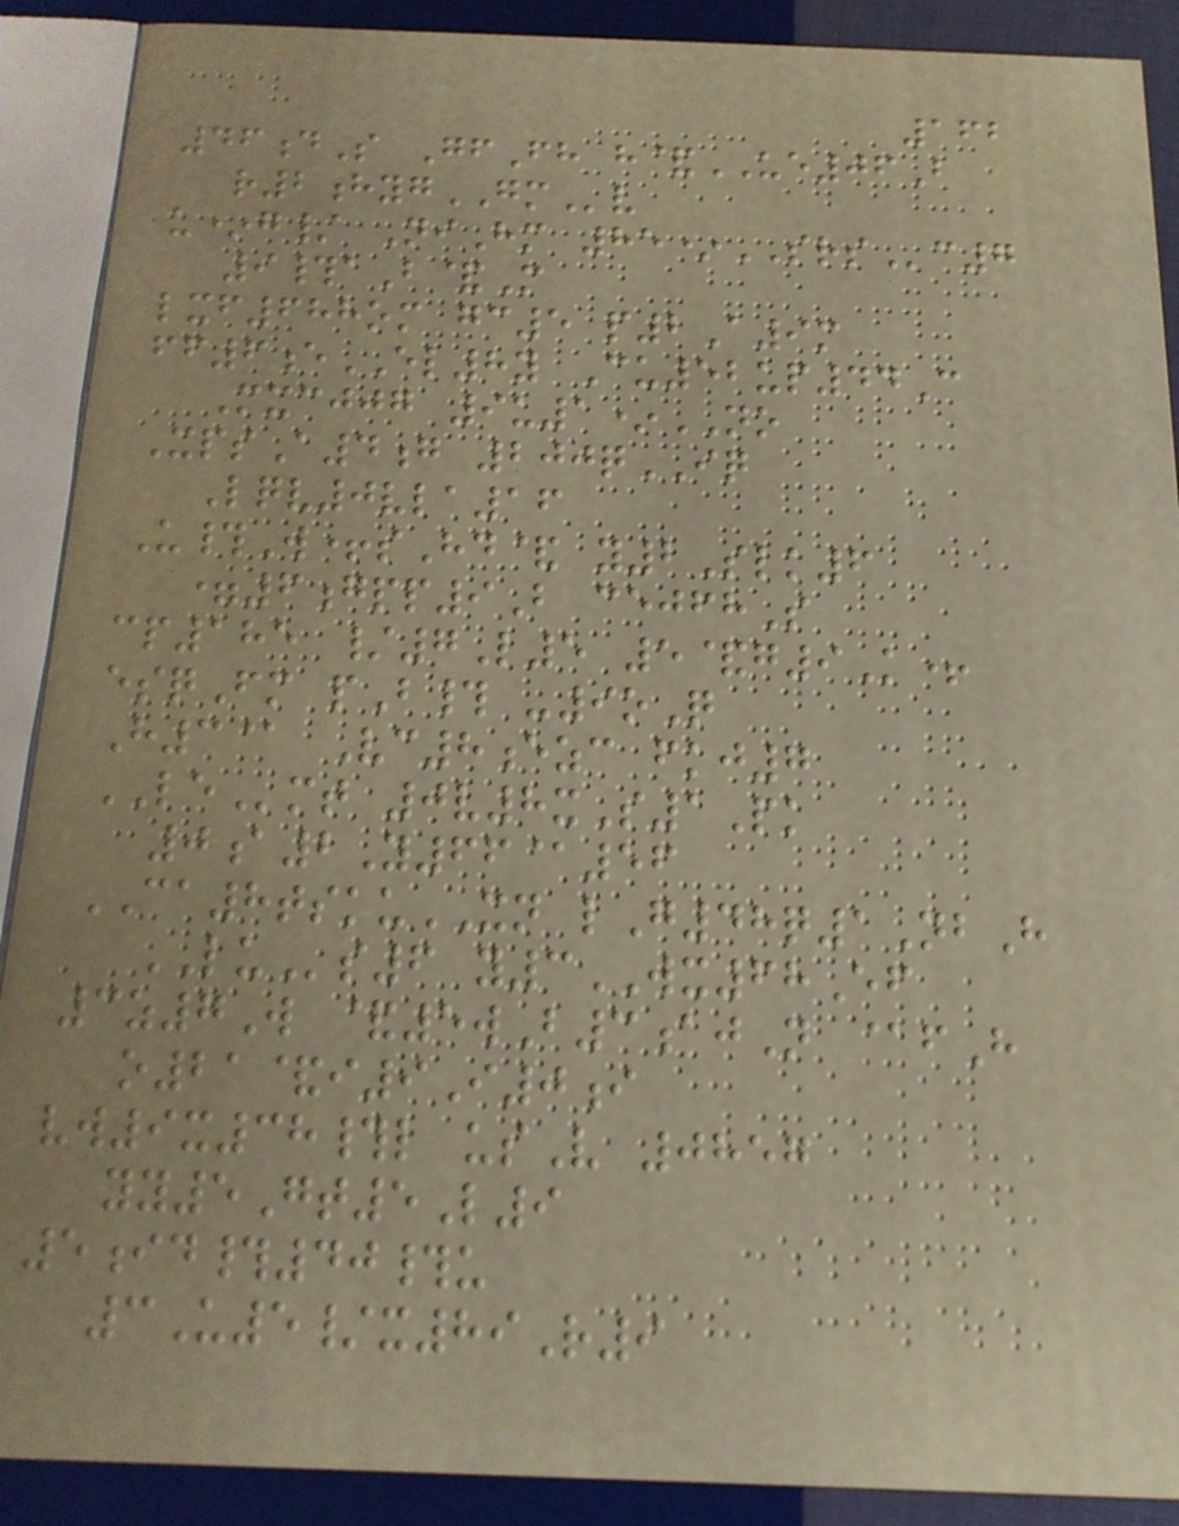162
46dS GfFh h&UE06B
r2hygGMv
u*g/ NiHm 85*SRSc7
9#aB&M
lxf688om gc5 p2A9m
ff6eEL8y Cu52up44C
Mxcjjg 9u1*NO
XpsA4g 200qIQ
Lqv0vla16
U#W+sHd& y2Slk6
=6gpp9B cejfhS
cp185 /7L5 5&g9K+
esqFm pB# -9oQ
H3@ Vc8ezc fkj7
LEmt 0v8xS1Pk
0a2Y66@56
CA8tskuXN lG48q1NbH
LUs6 y3WX68Ef
3z7W &5wB3ajN @fH
o21&i9I0i
vw9x38#l usV 0857
yy5Gt5L9
5id#40#u
3U5/x89R9
